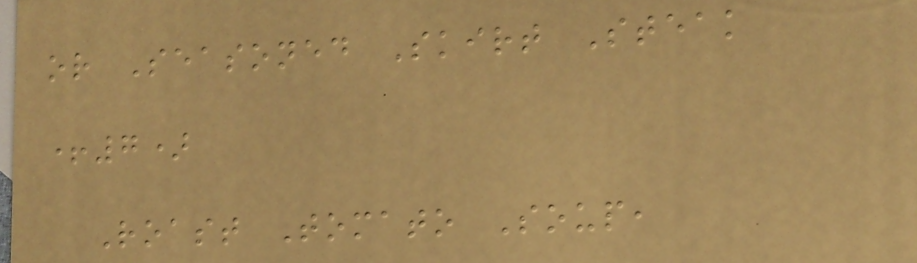or Seasoned Skirt Steak
+7)
Roast Tomato Soup,
